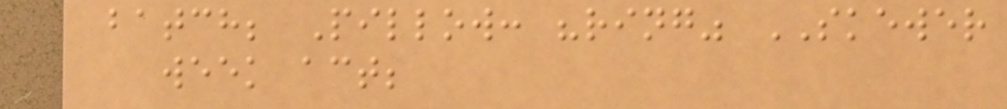batch; Pillow: "ring" SKEWER
week act;
